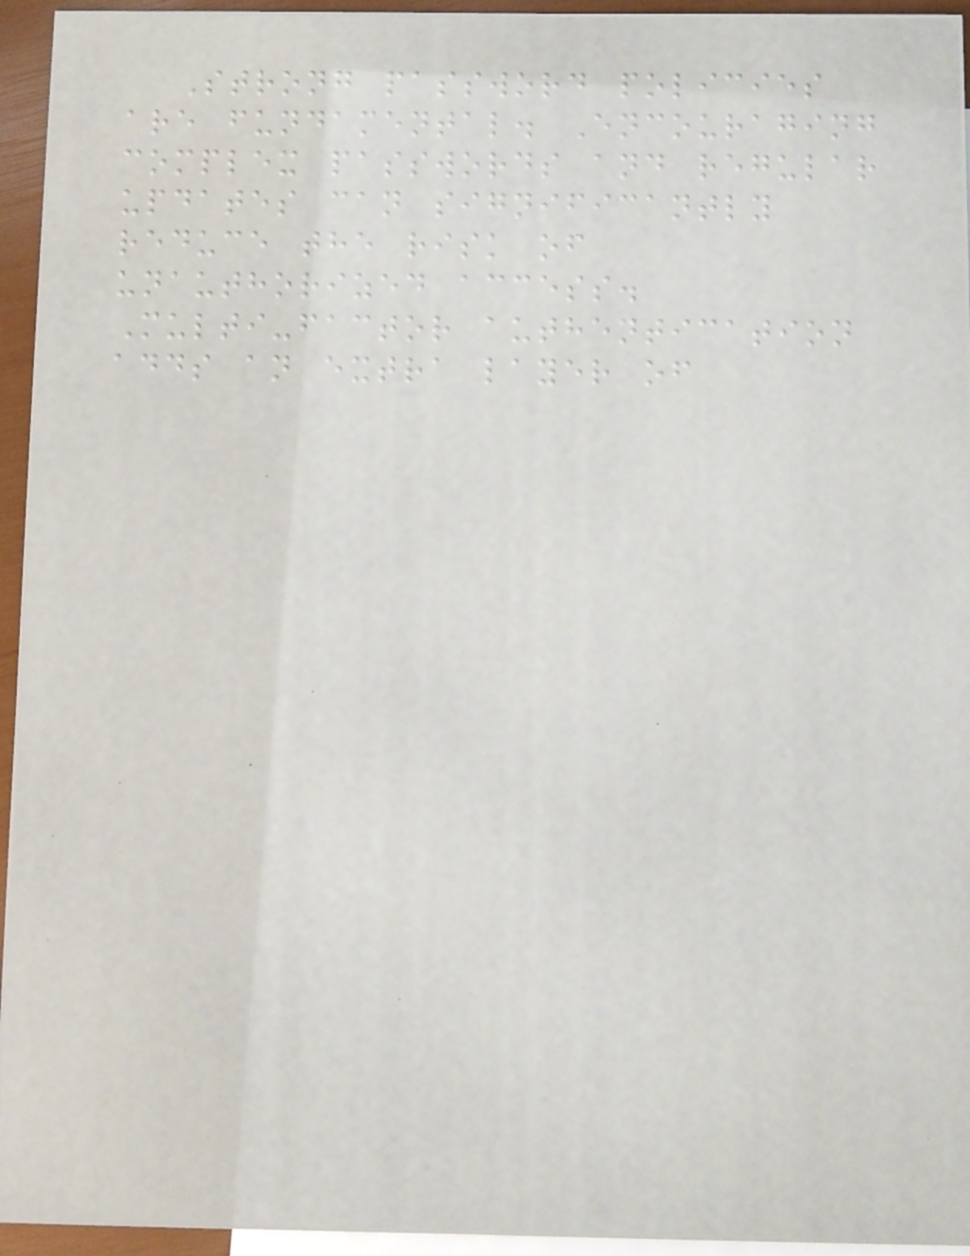Strong password policies
are fundamental. Encouraging
complex passwords and regular
updates can significantly
reduce the risk of
unauthorized access.
Multi-factor authentication
adds an extra layer of
